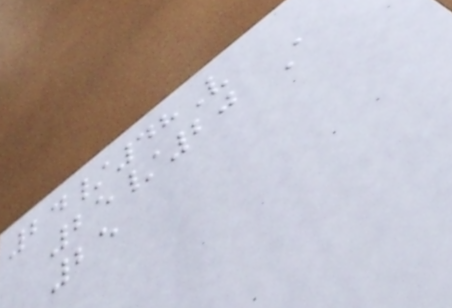24/48V
25/20 A
25
